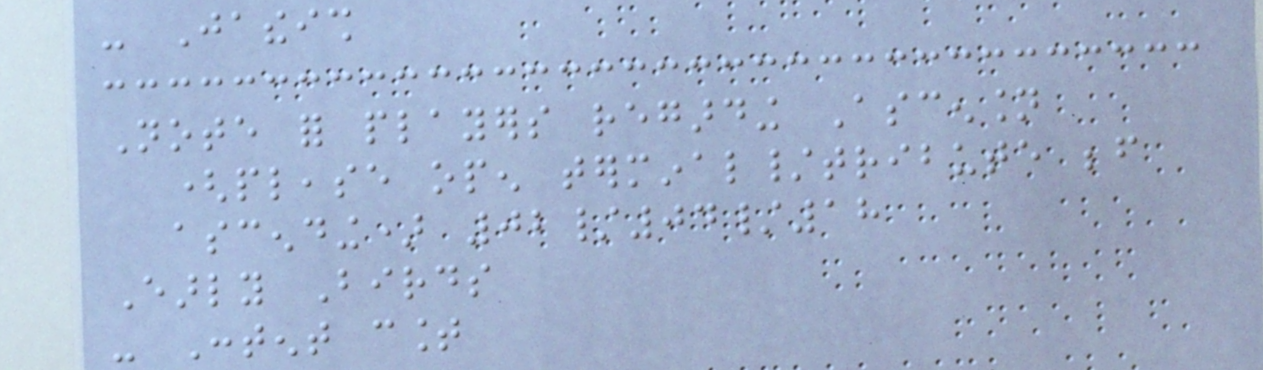- Jatheish
Note for players regarding Ascension
(please open terminal/tribute before
ascending) 02/04/18
Early Birds
- Content count
